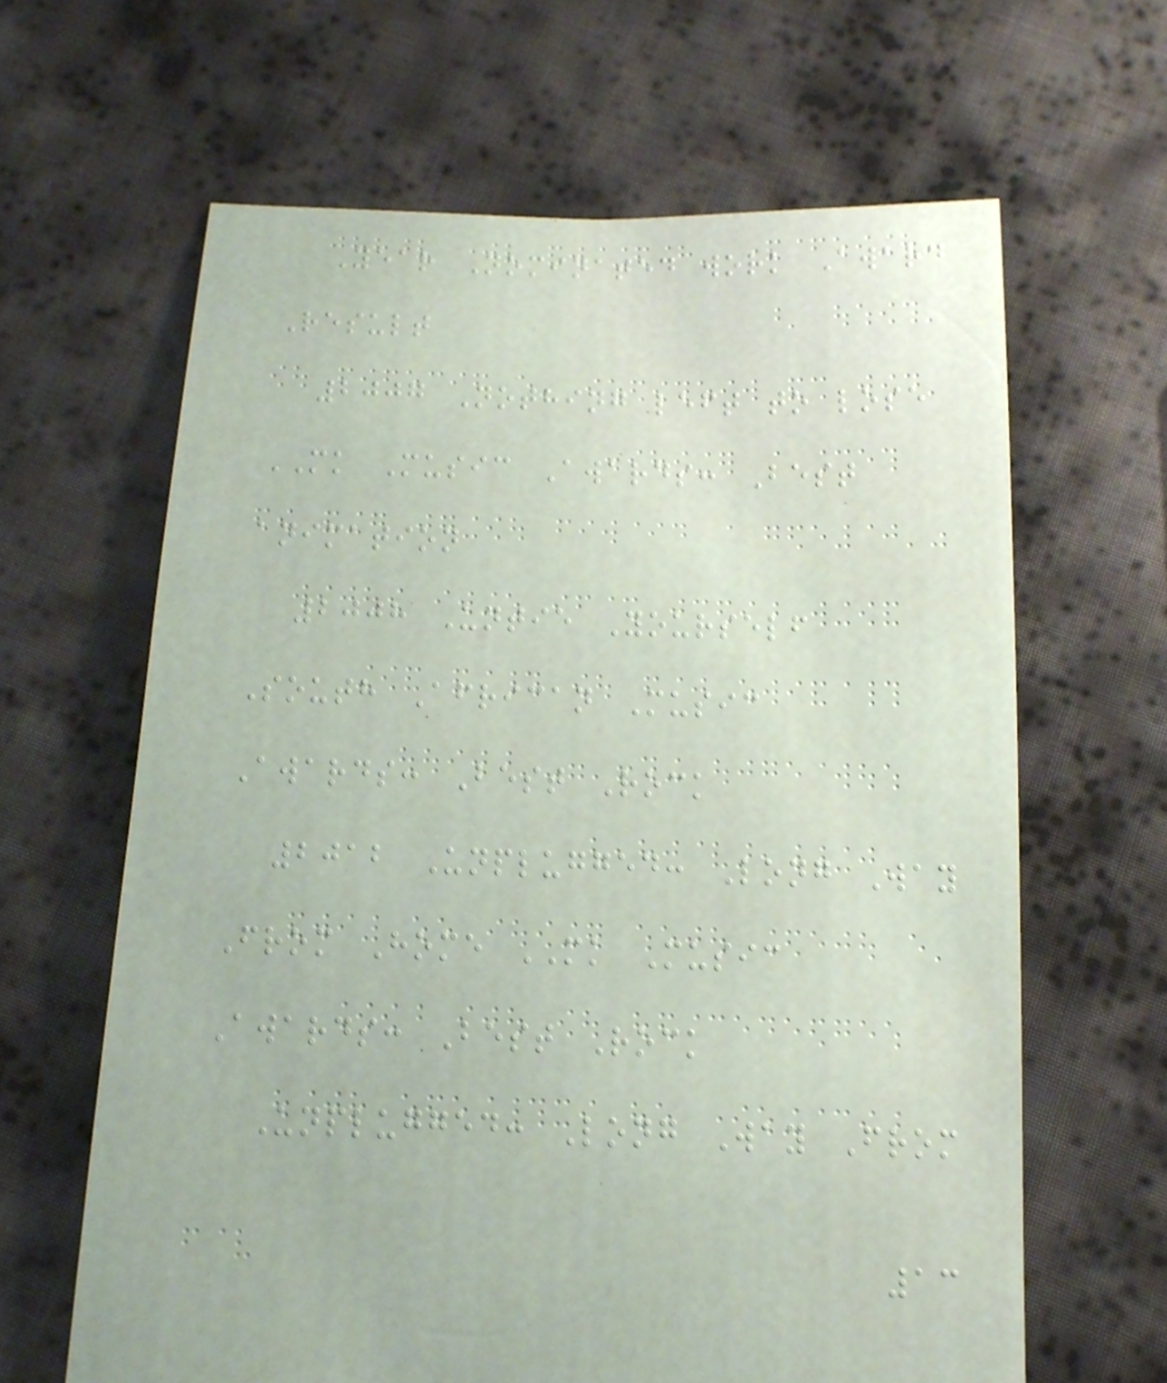Year Nominated work Award
Result
2007 Nothing left to lose
MK Music Awards: Best
animation
2008 Untie Yourself
South African Music
Awards: Best Rock
2012 Unplugged: Long Way
From Home MK Music
Awards: Best Rock
Unplugged: Long Way From
13
